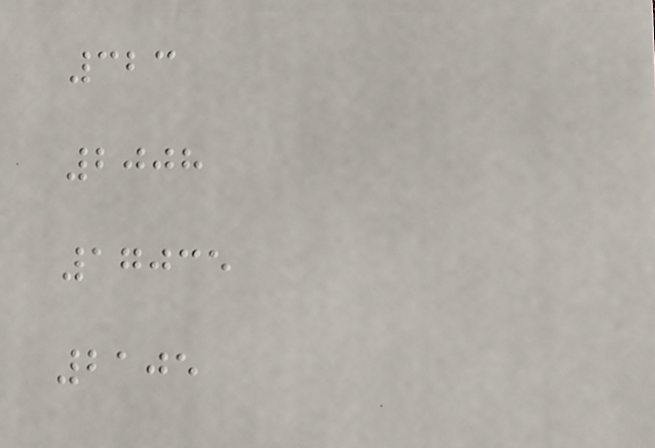323
2008
17035
2105
